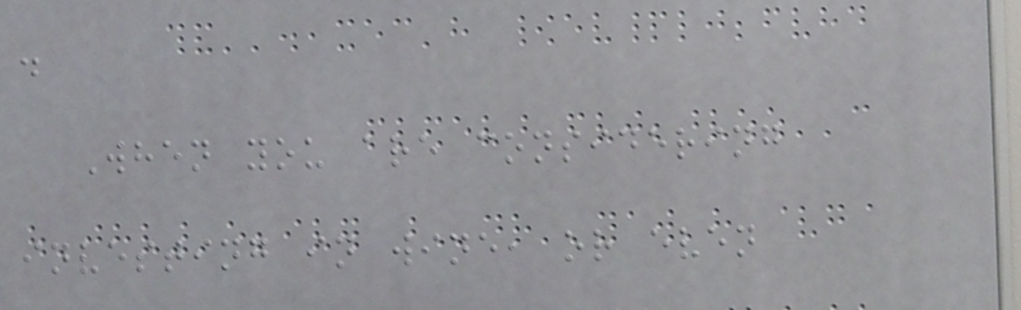.
When you are considering
investing in wine, or even
